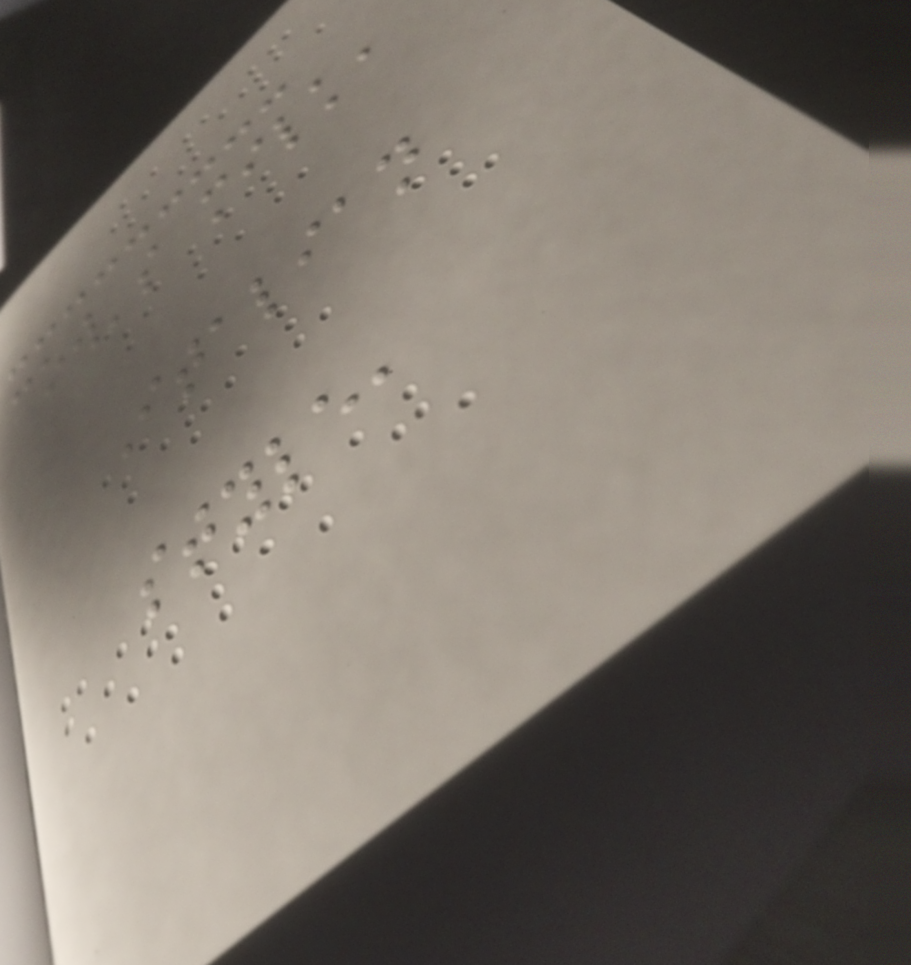cow's milk,
Italian
style,
